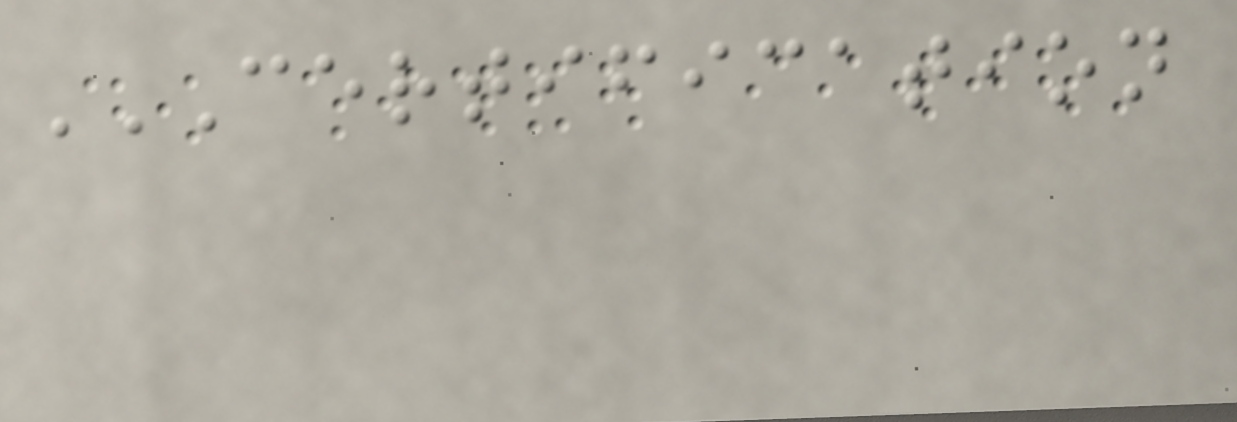CERTIFICATION
